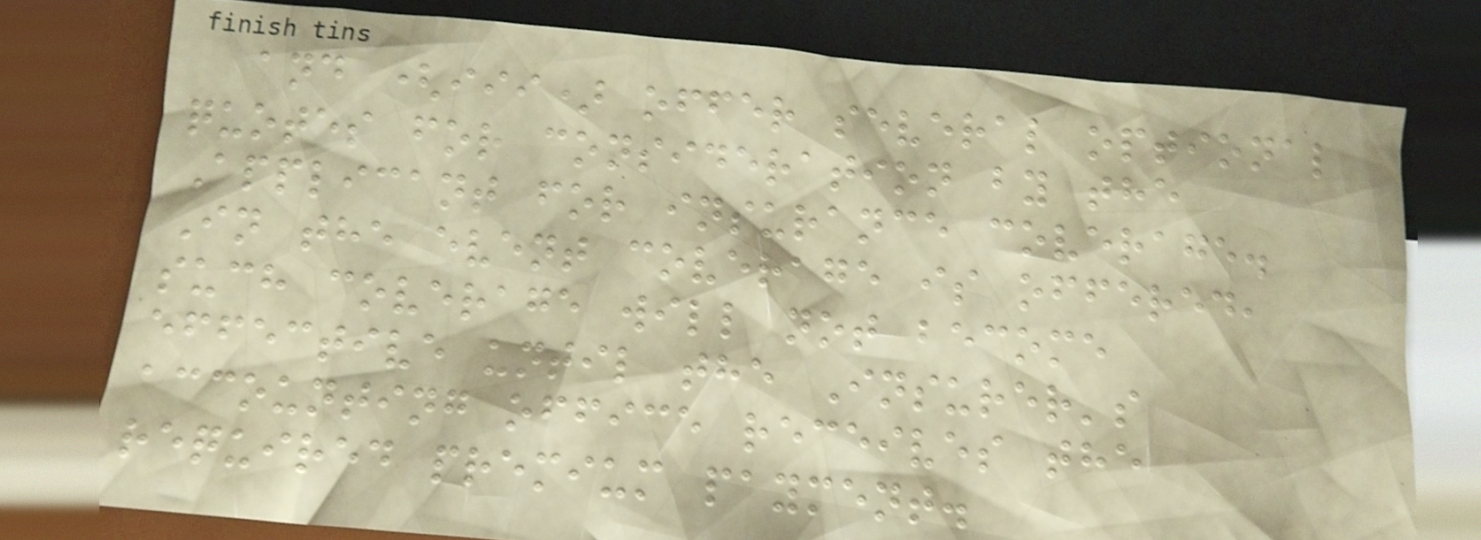and (iii) offer several optional
quotes for consideration by the
Applicant for insurance coverage.
In the event coverage is offered,
such coverage will not become
effective until the Insurer's
accounting office receives the
required premium payment.
